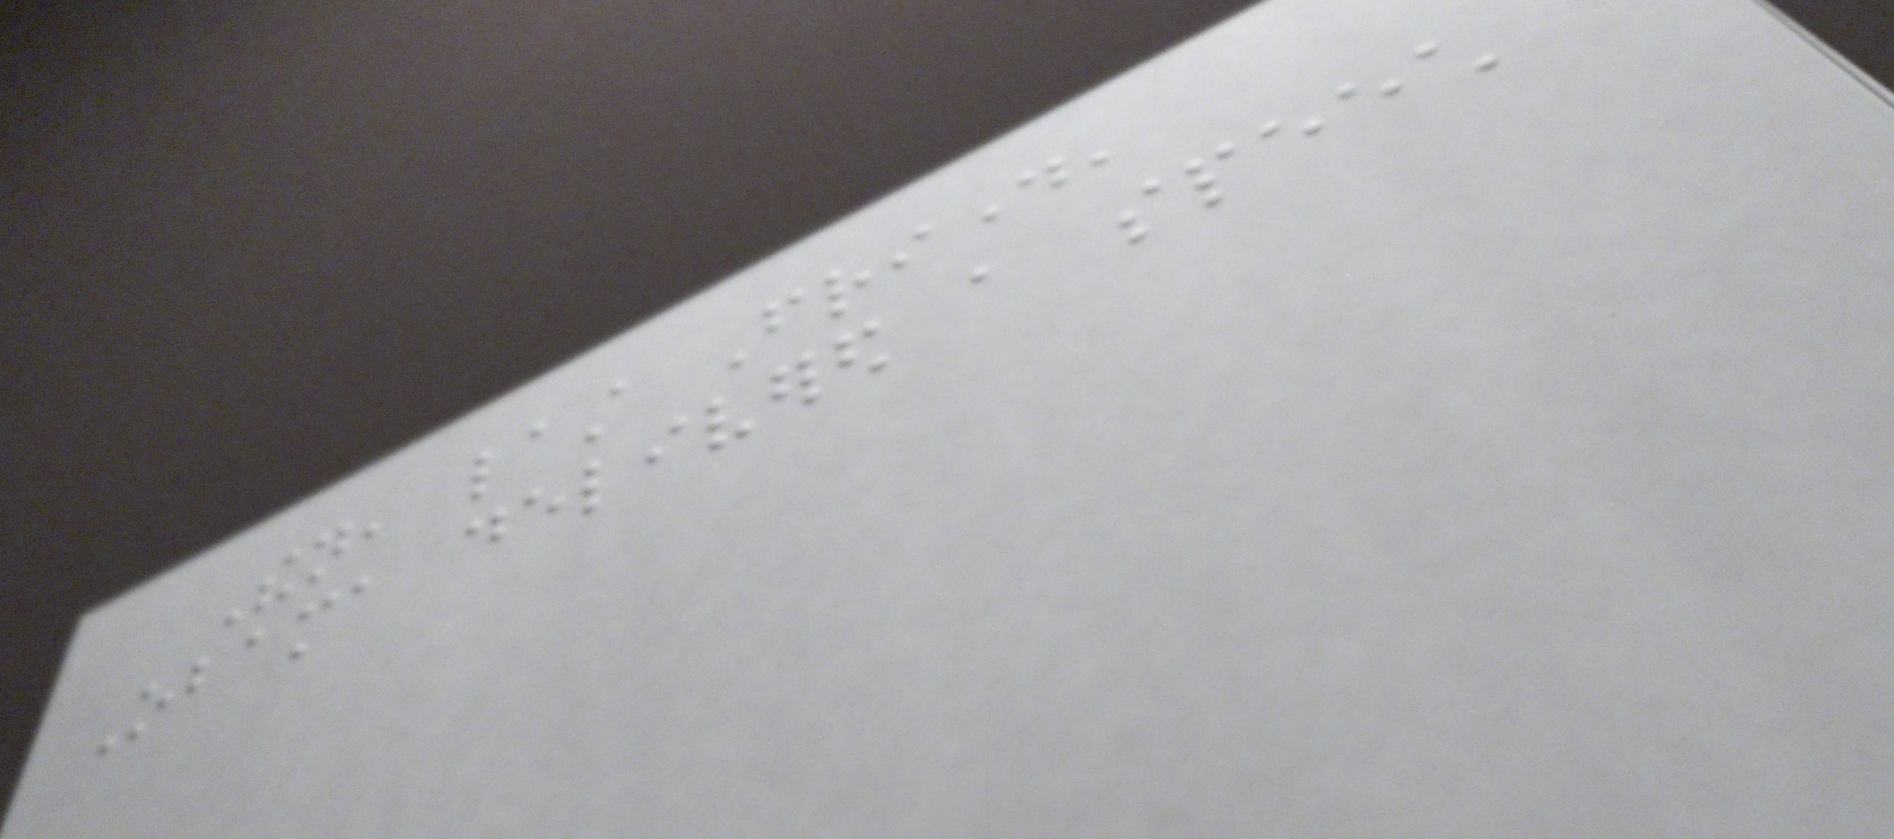Then, last Friday,
Obama delivered a speech
